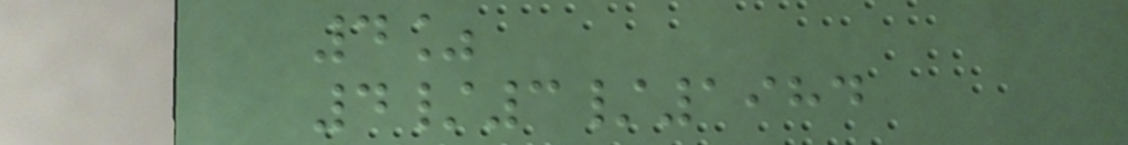4%
4/3/1984
